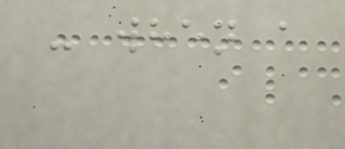- when a
